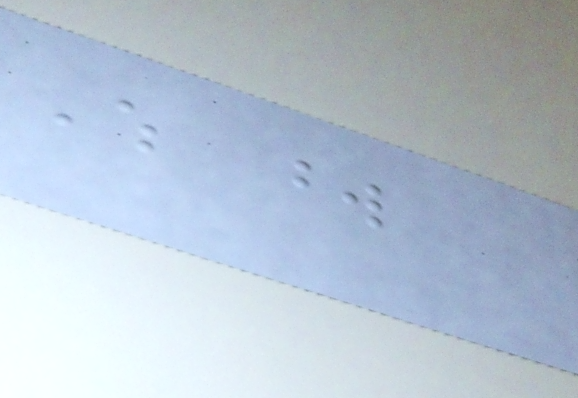Which word
